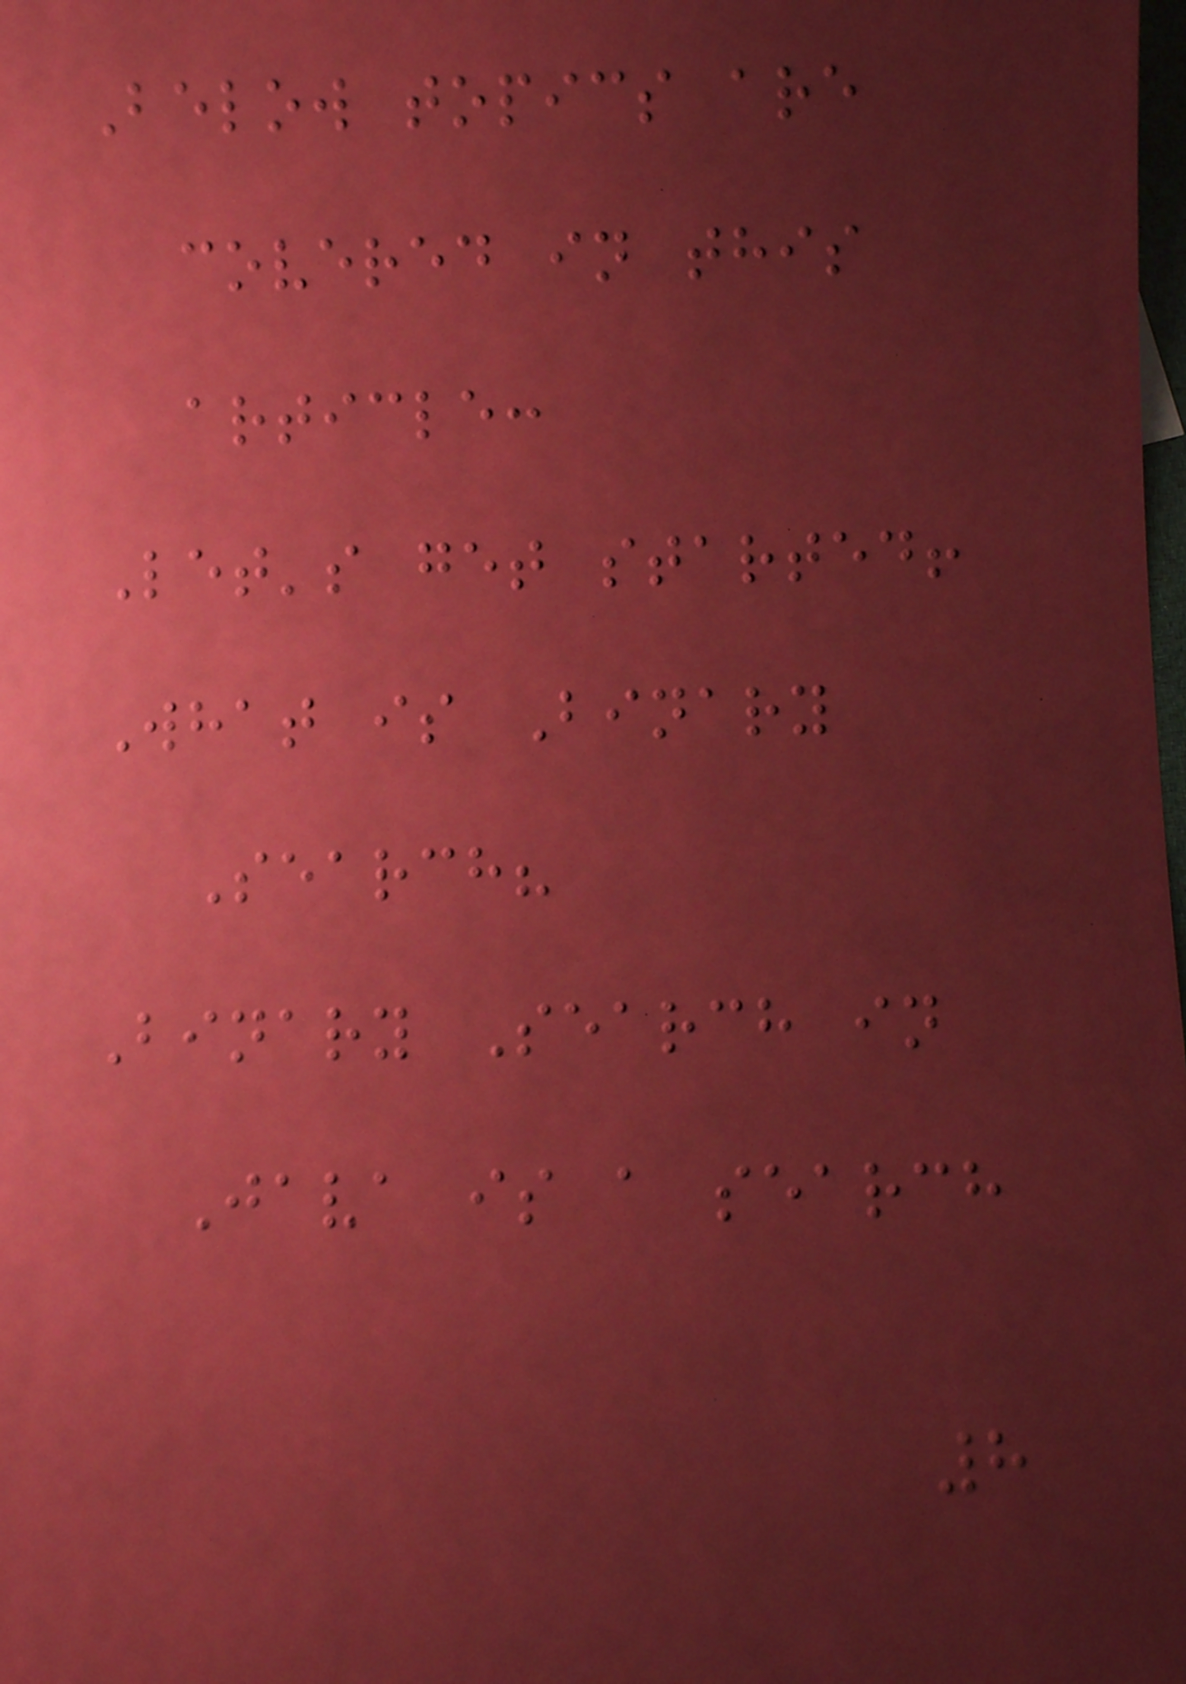Below topics are
covered in this
article:
Let's get started!
What is Binary
Search?
Binary Search in
Java is a search
8
